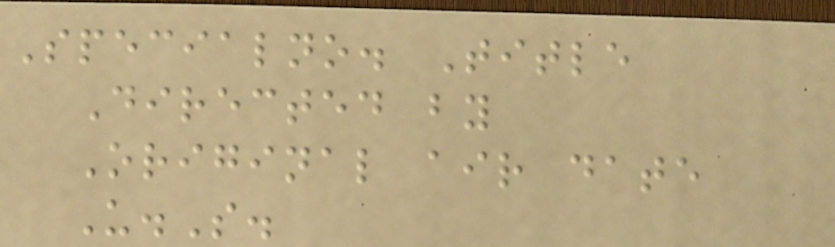Specialno. Title
Directed by
Original air date
U.S.
